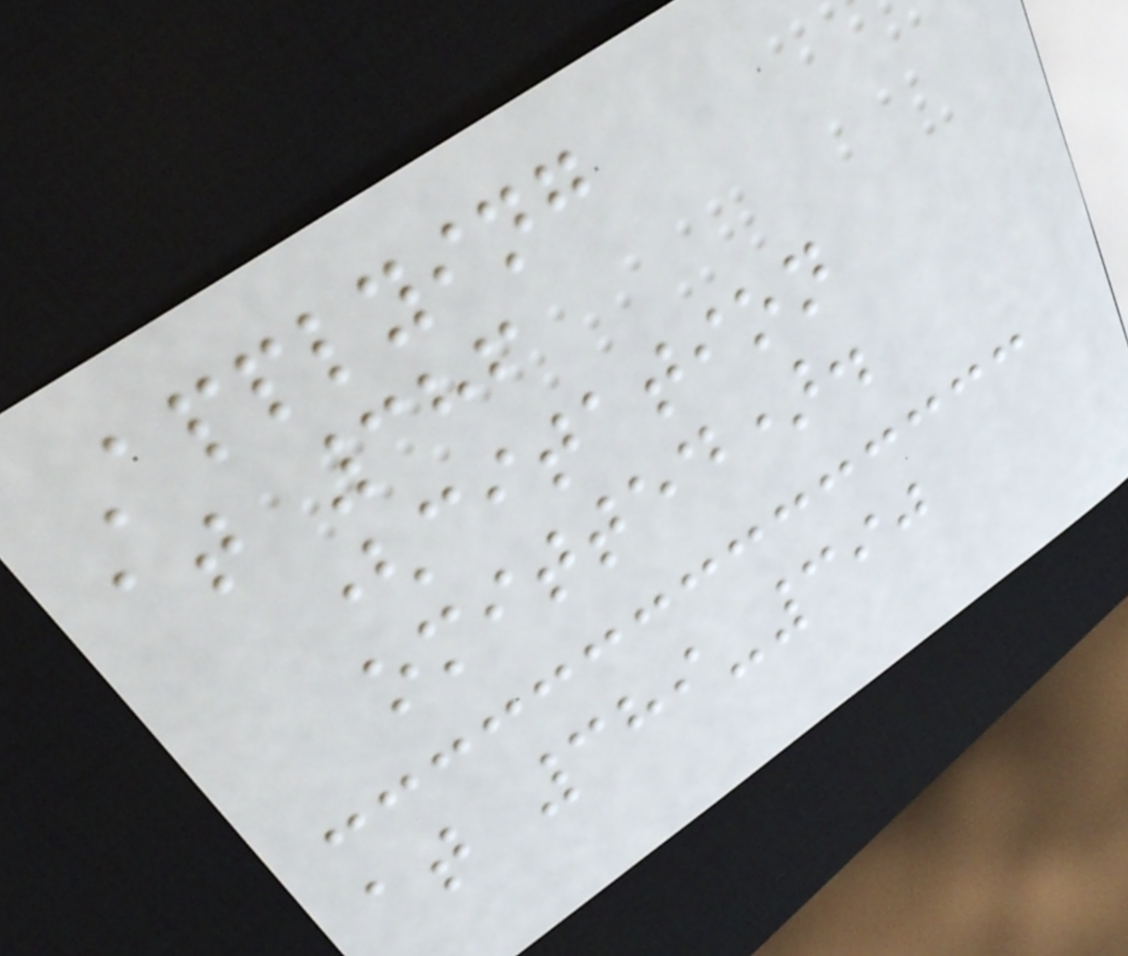Applying
at 386
(citation
omitted).
at 389-390
